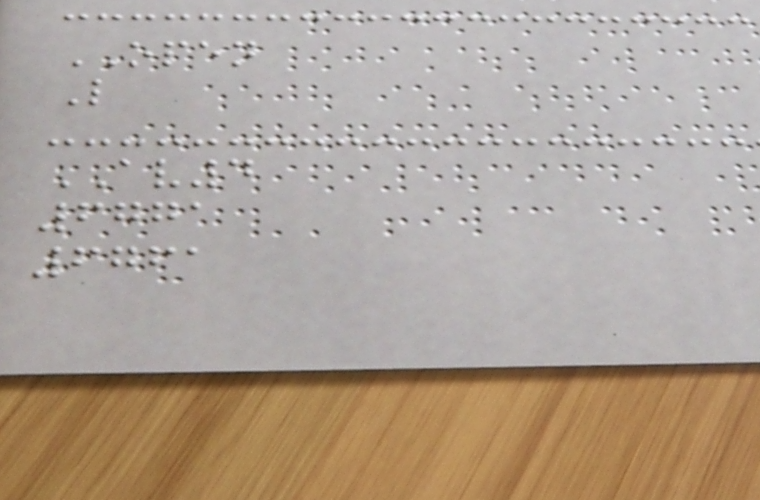OPEN
L
AV4
6771
6761
